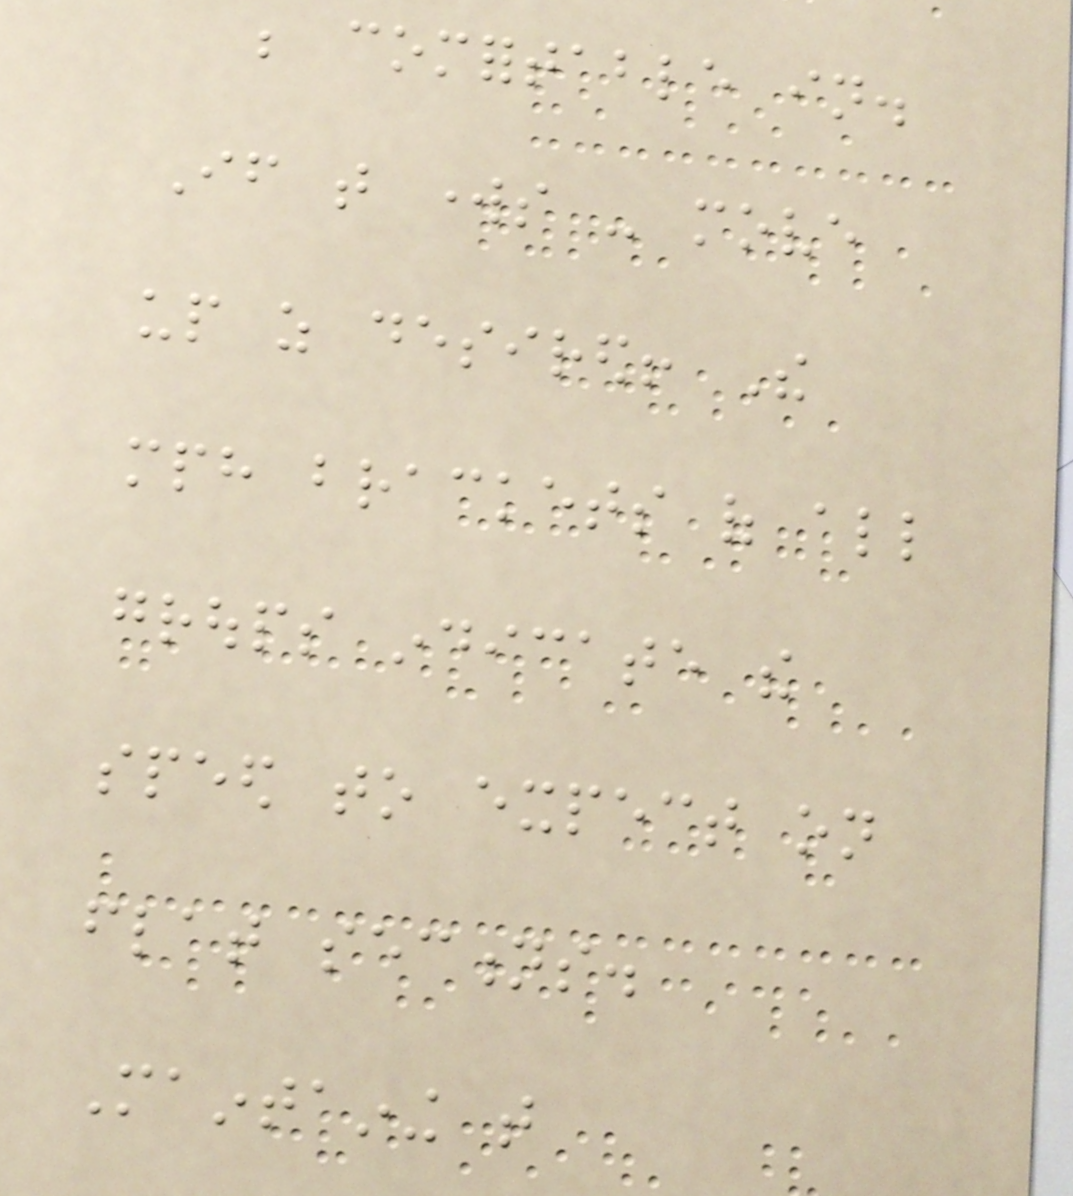be comfortable in.
If that works - move
up as desired! The
mph brackets of all
groups indicate the
speed to expect on
flat sections.
Maintaining that
